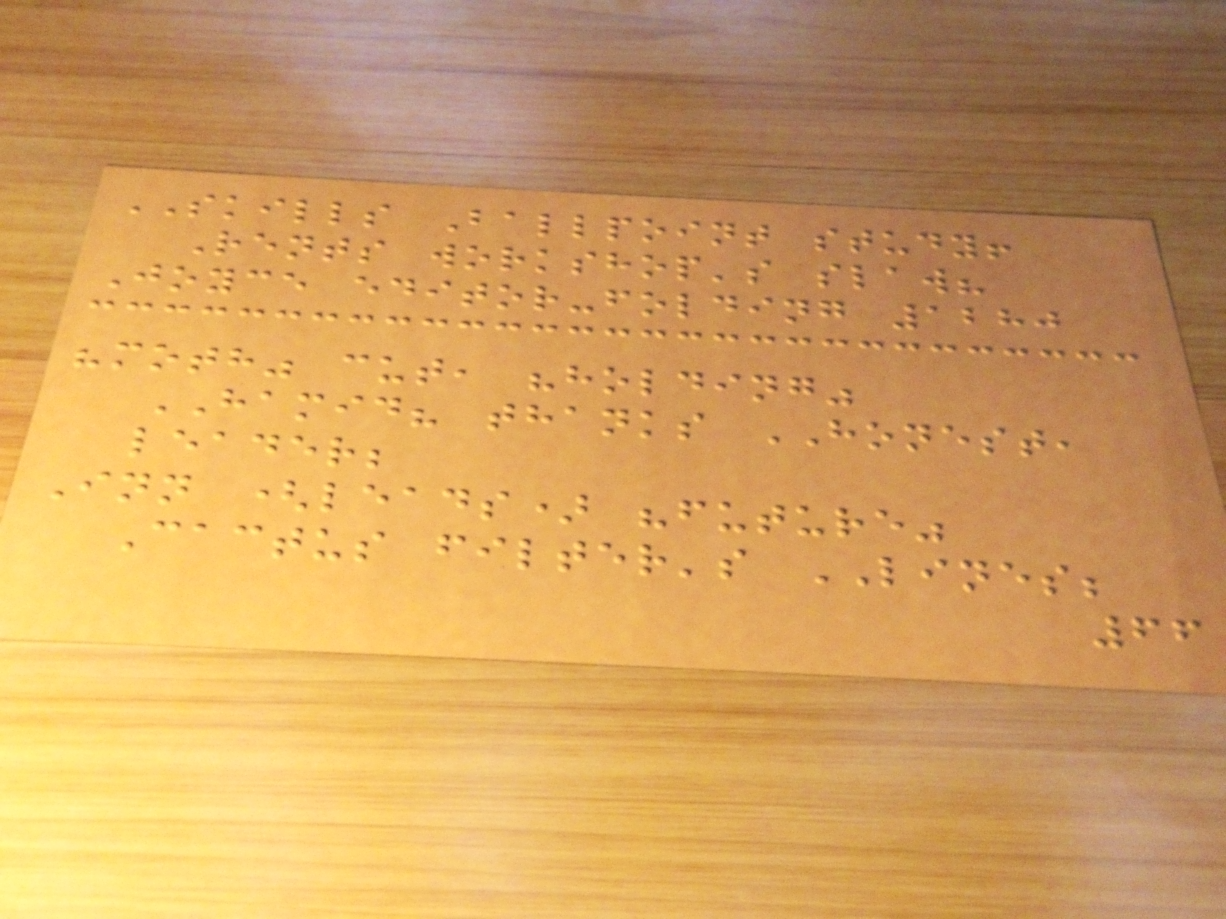SKILLS Ballpoint study!
Rents workshop's slaw?
Joyce editor-folding 1280
"moth" cut, "holding"
HAMID? thanks HONEST,
leader;
Inn (leads) "future"
Cactus filter's LINES;
66
